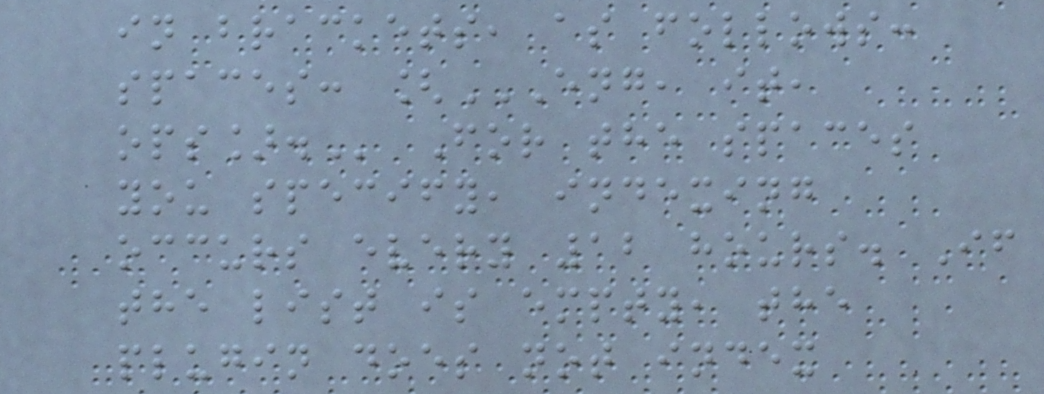in brackets, as follows:
spaces: [ENG, IT,
OPS]. For the spaces
you specify, indexing
occurs every 12 hours. If
the list is empty, the
plugin does not index
